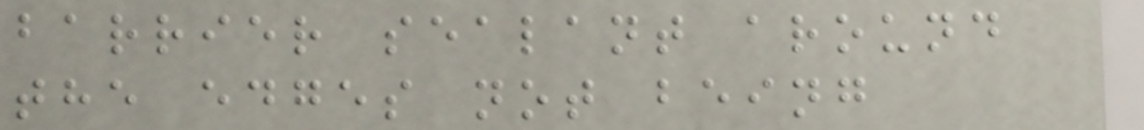barrier sealant around
the edges not being
